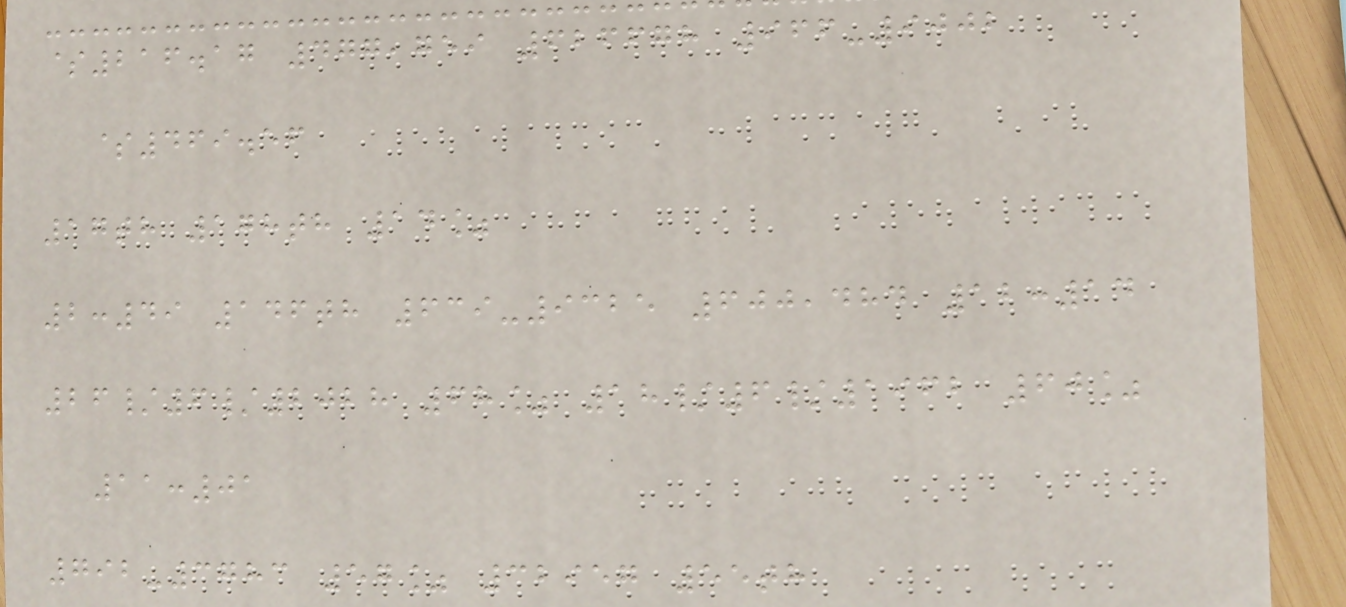$216.17 477,759 626678 966-9002
$469.56
17th 178th 14%
2:49 146th 639-9325 600,484 12:14
26/6/2028 68% 18/6/1962 60%
11:01
792-3783 57% 32957 55th
